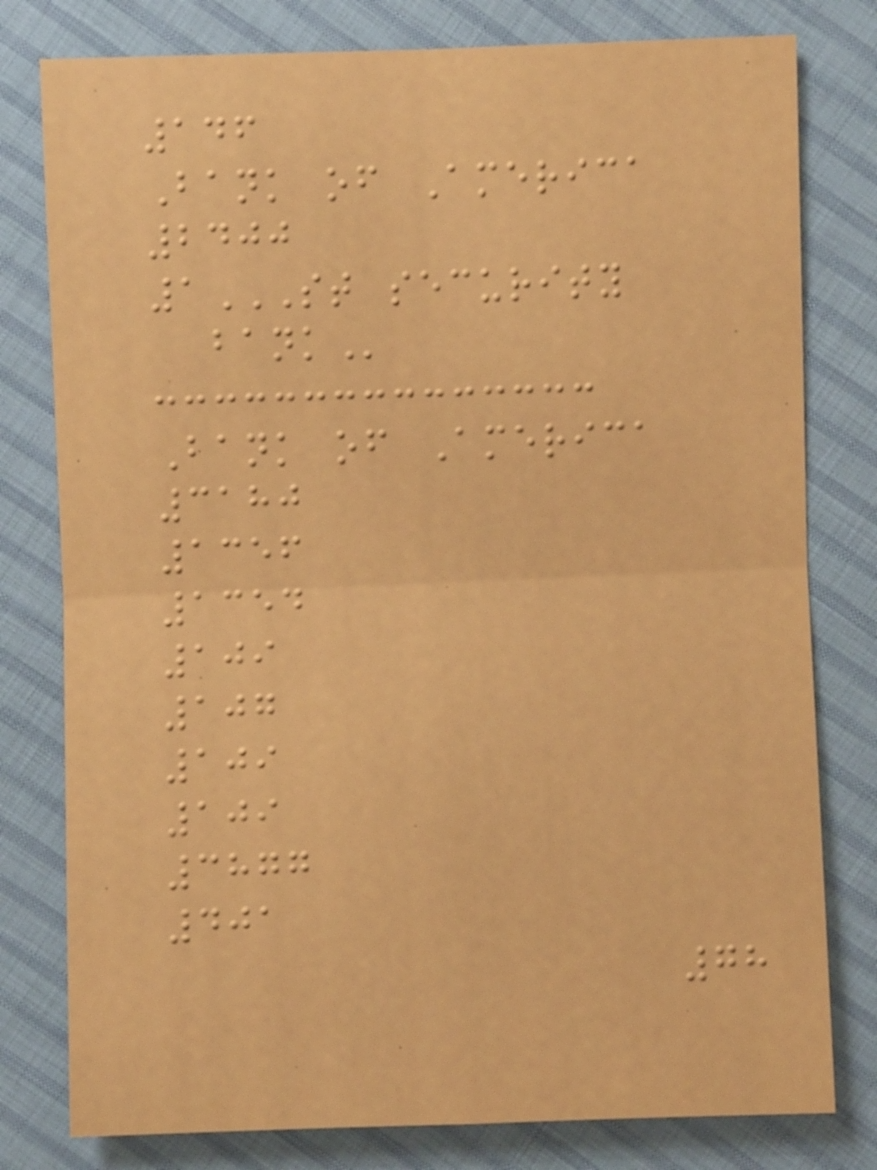146
Bank of America
2400
1ST SECURITY
BANK
Bank of America
3180
1356
1354
109
107
109
109
3877
401
78
